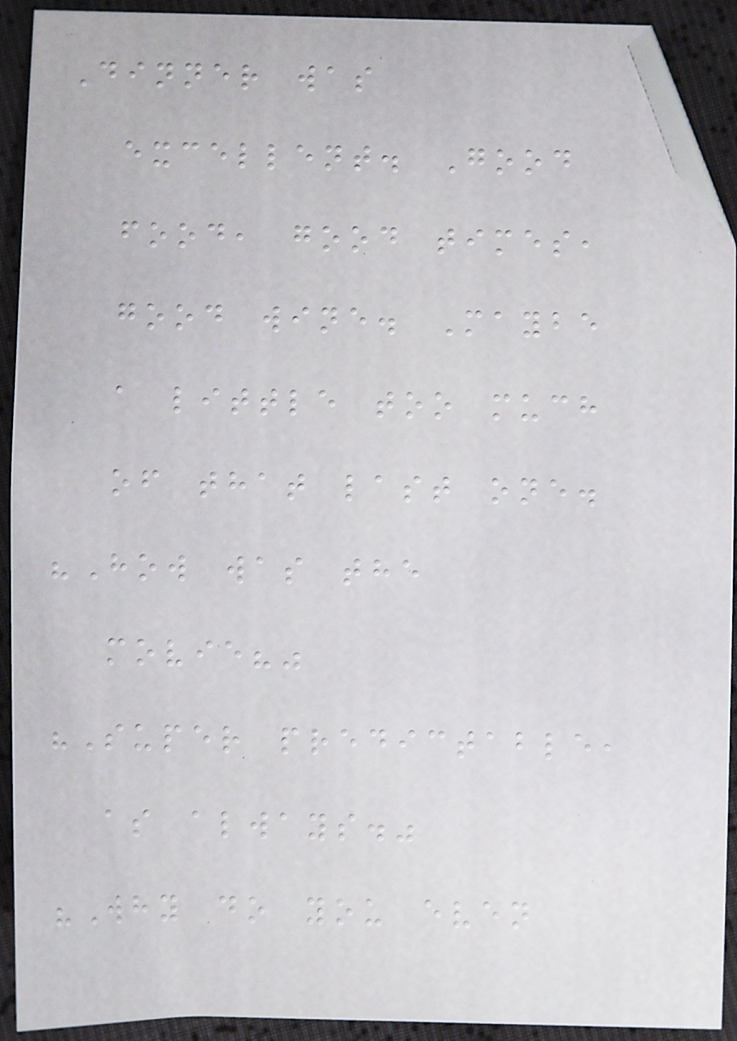Dinner was
excellent. Good
food, good times,
good wine. Maybe
a little too much
of that last one.
"How was the
movie?"
"Super predictable,
as always."
"Why do you even
